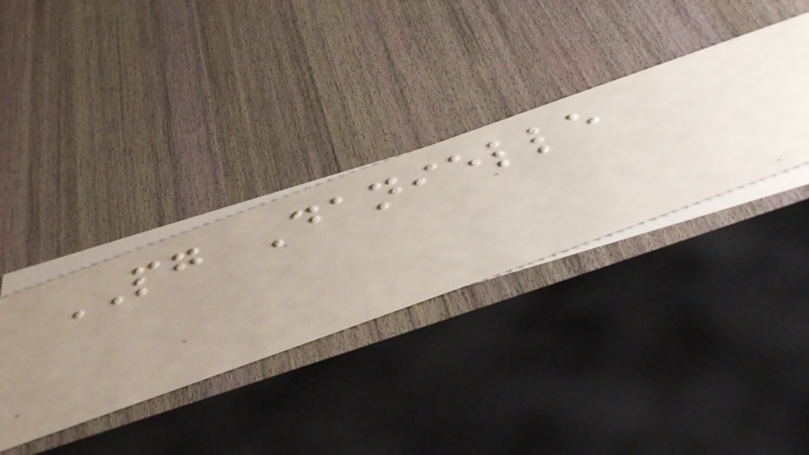PG Danielle
